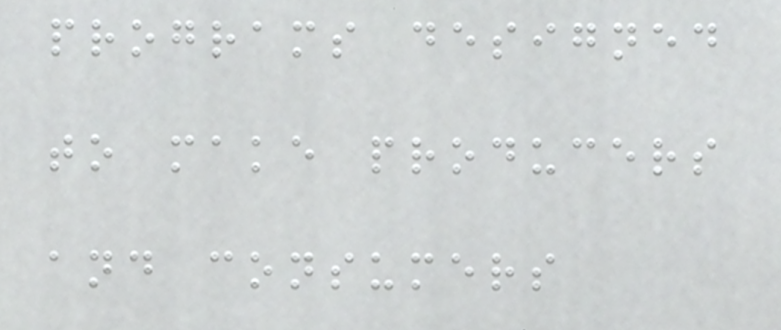programs designed
to make producers
and consumers
